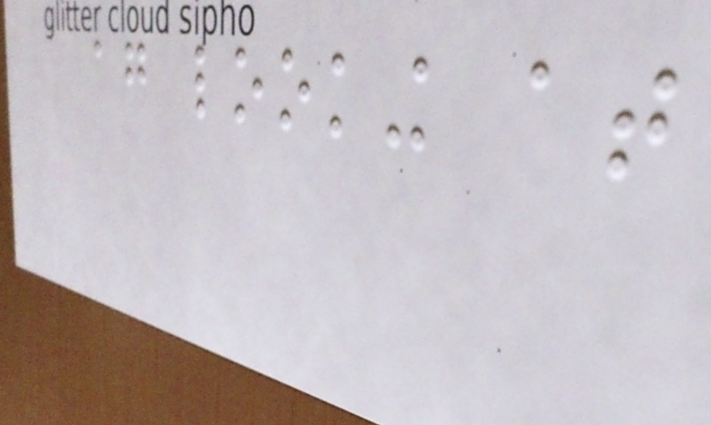again looking at
